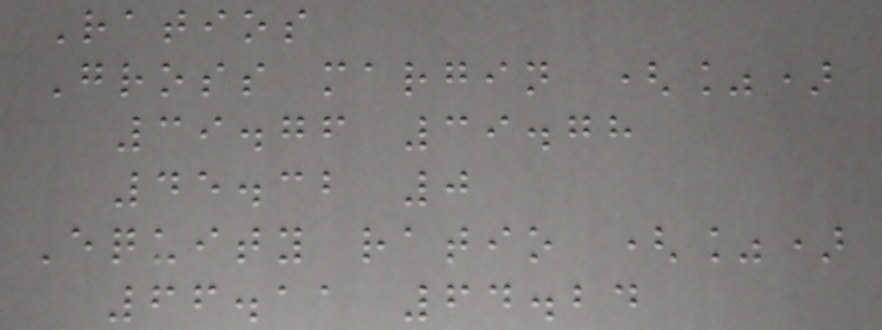Ratios
Gross margin (%)
39.76 39.78
45.32 0
Equity ratio (%)
66.11 64.24
